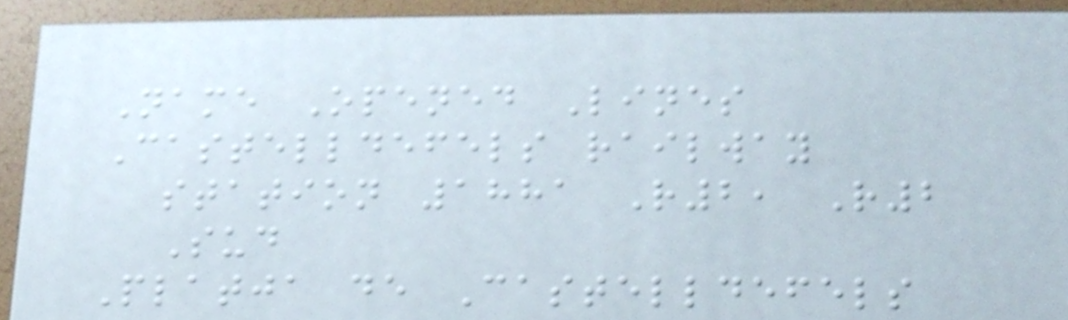Name Opened Lines
Castelldefels railway
station 1881 R2, R2
Sud
Platja de Castelldefels
